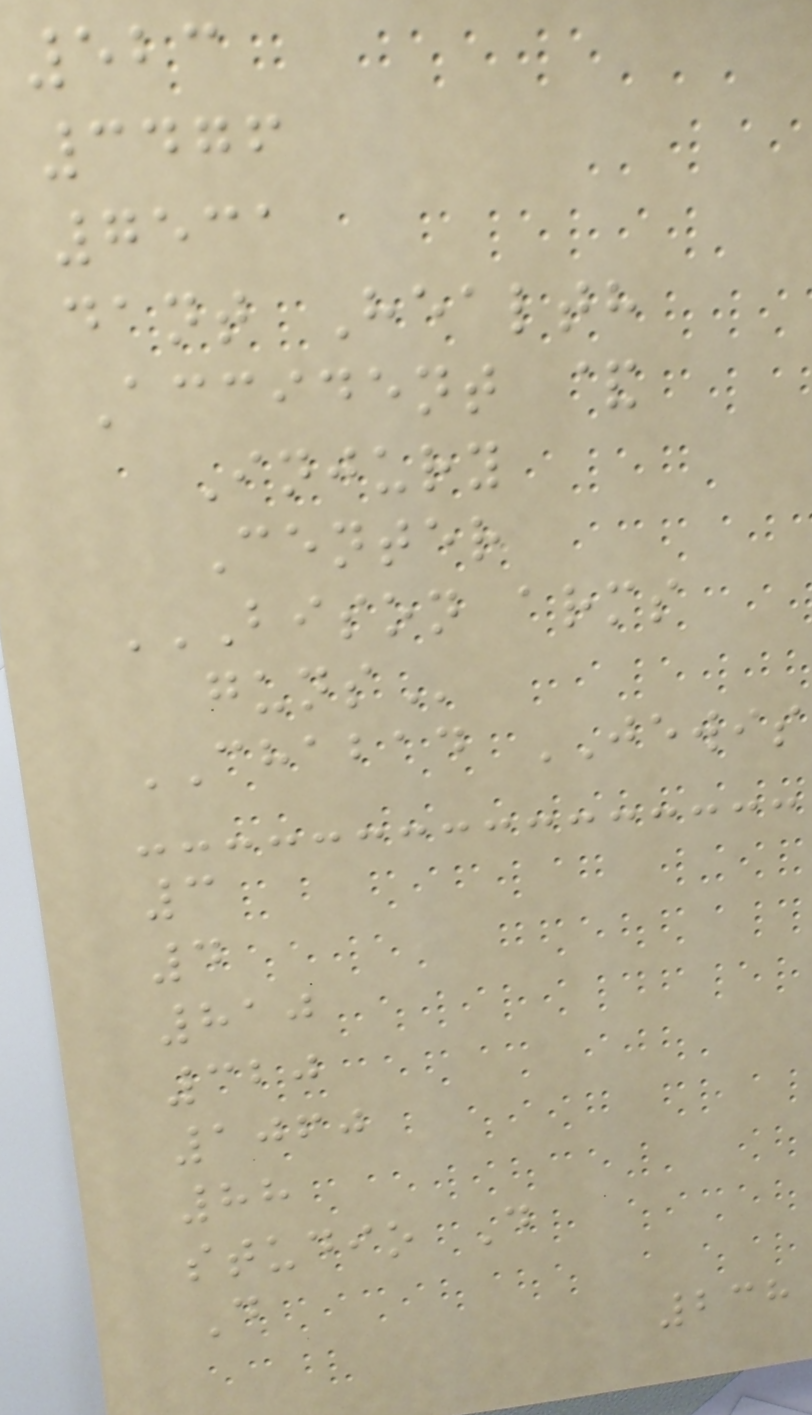523
3476
7531
dant Health
Accident &
Injury
Center
BISON ARMS
GUNS
CHABAD JEWIS
3
4
810
320
1060
88
studio D
D
238
